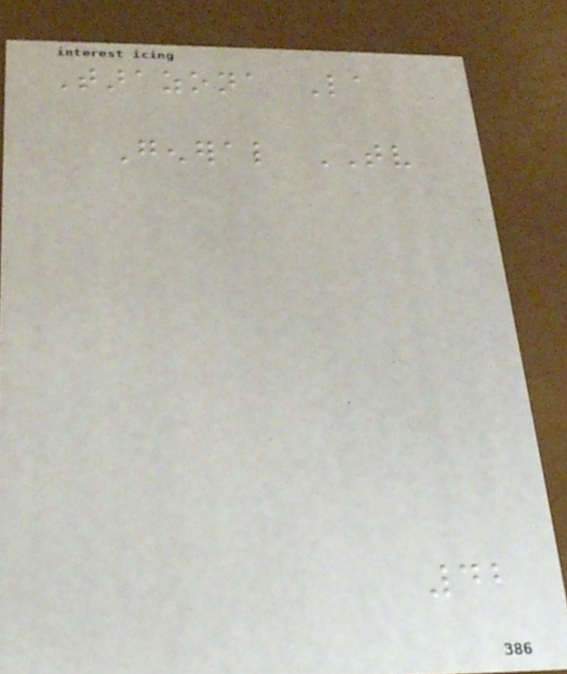Tarazona La
General TV
42
